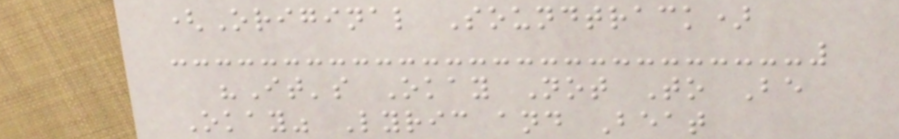(Original Soundtrack)
"It's Okay Not To Be
Okay" Lyric and Beat
